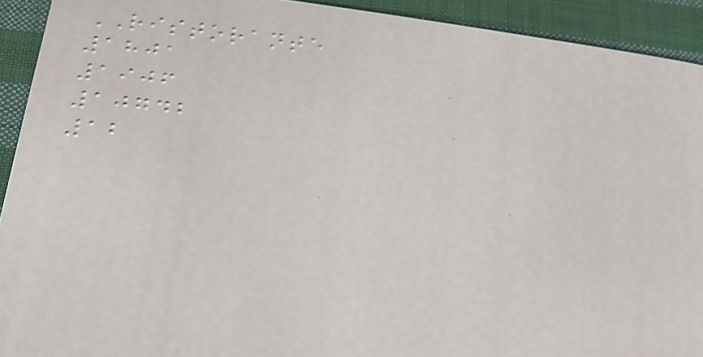RISTORANTE
1801
1906
10742
12
